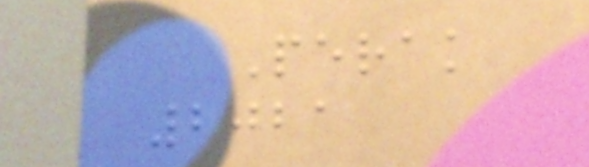Perak
2021
